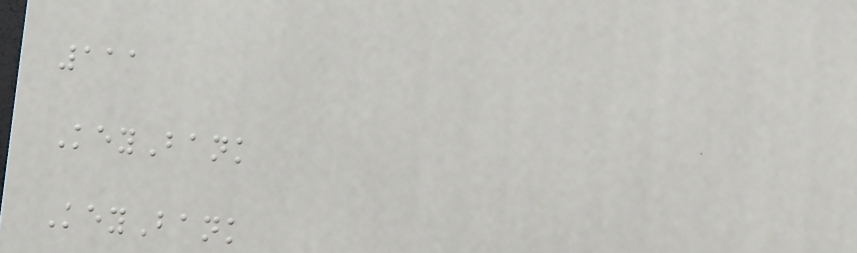111
KeyBank
KeyBank
